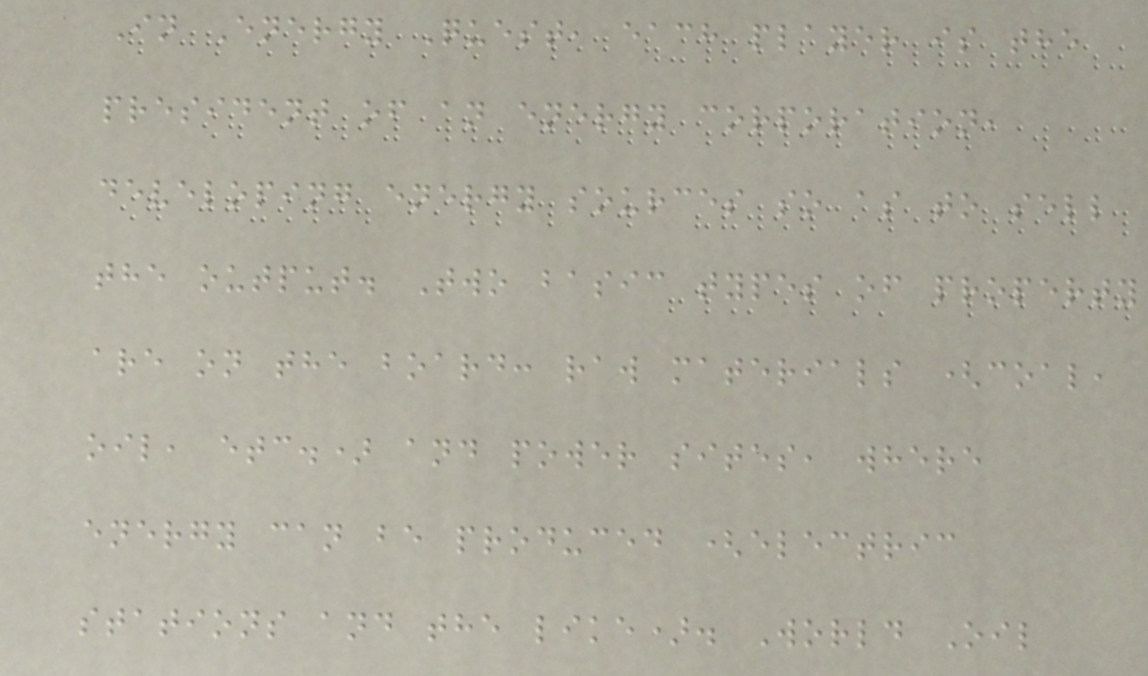In Energy Quest, each player is the
president of an energy corporation,
developing energy sources so as to sell
the output. Two basic types of property
are on the board: raw materials (coal,
oil, etc.) and power sites, where
energy can be produced (electric
stations and the like). World Oil
